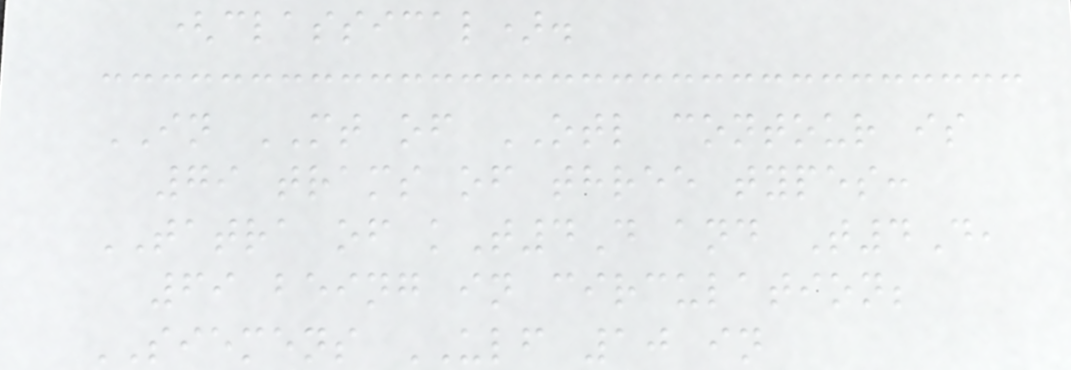(classical).
IN MT of OTL contour is
79 trams of three types:
TATRA of kT4D and T4D,
69 being in circulation;
SIEMENS ULF 10 in
